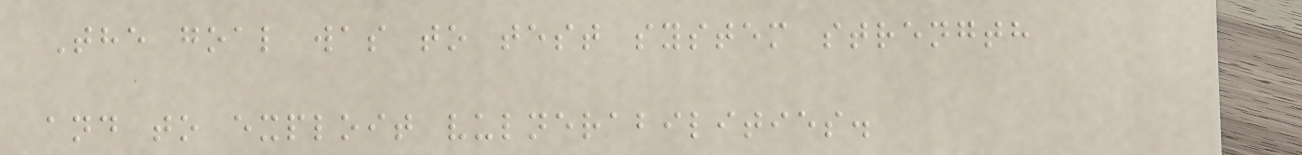The goal was to test system strength
and to exploit vulnerabilities.
